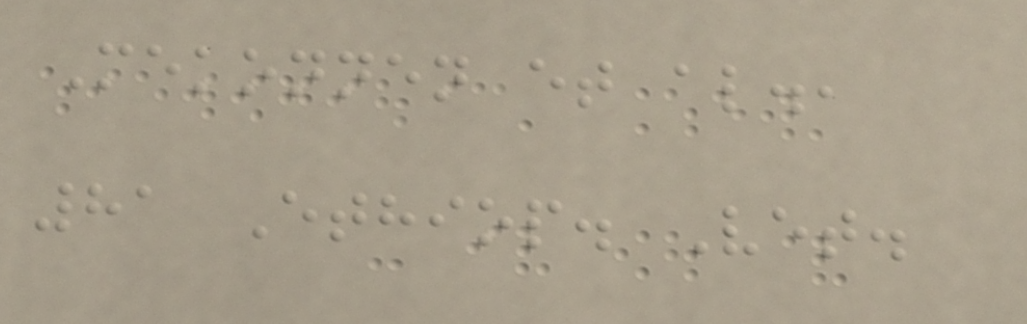Mekonnen et al.,
81 Ethiop. Vet.
